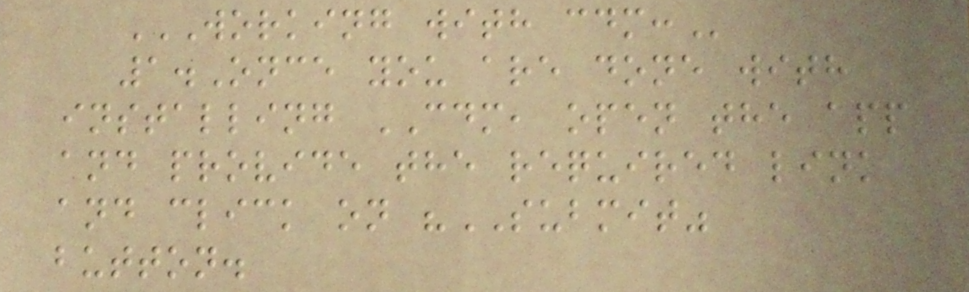WORKING WITH CDM:
1.Once you are done with
installing CDM, open the app
and provide the required link
and click on "SUBMIT"
button.
